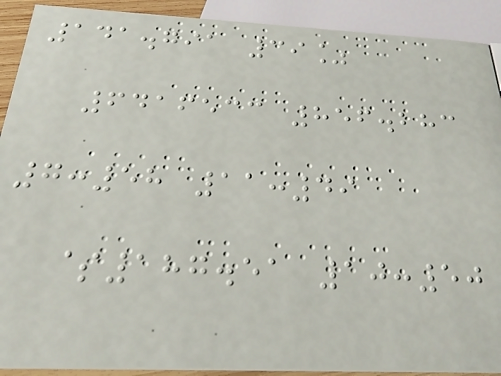141.791 39%
6416533 856.283
7:58 11:49
$187.51 10:50
